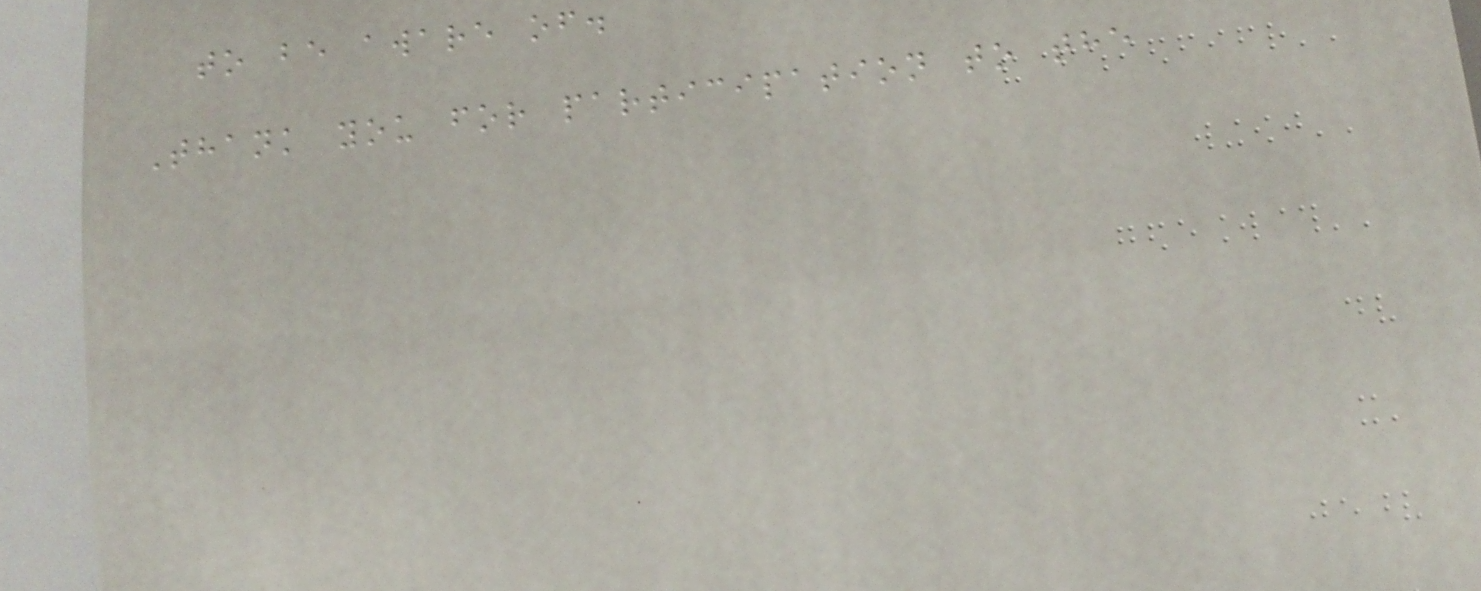to be aware of.
Thank you for participation to the
